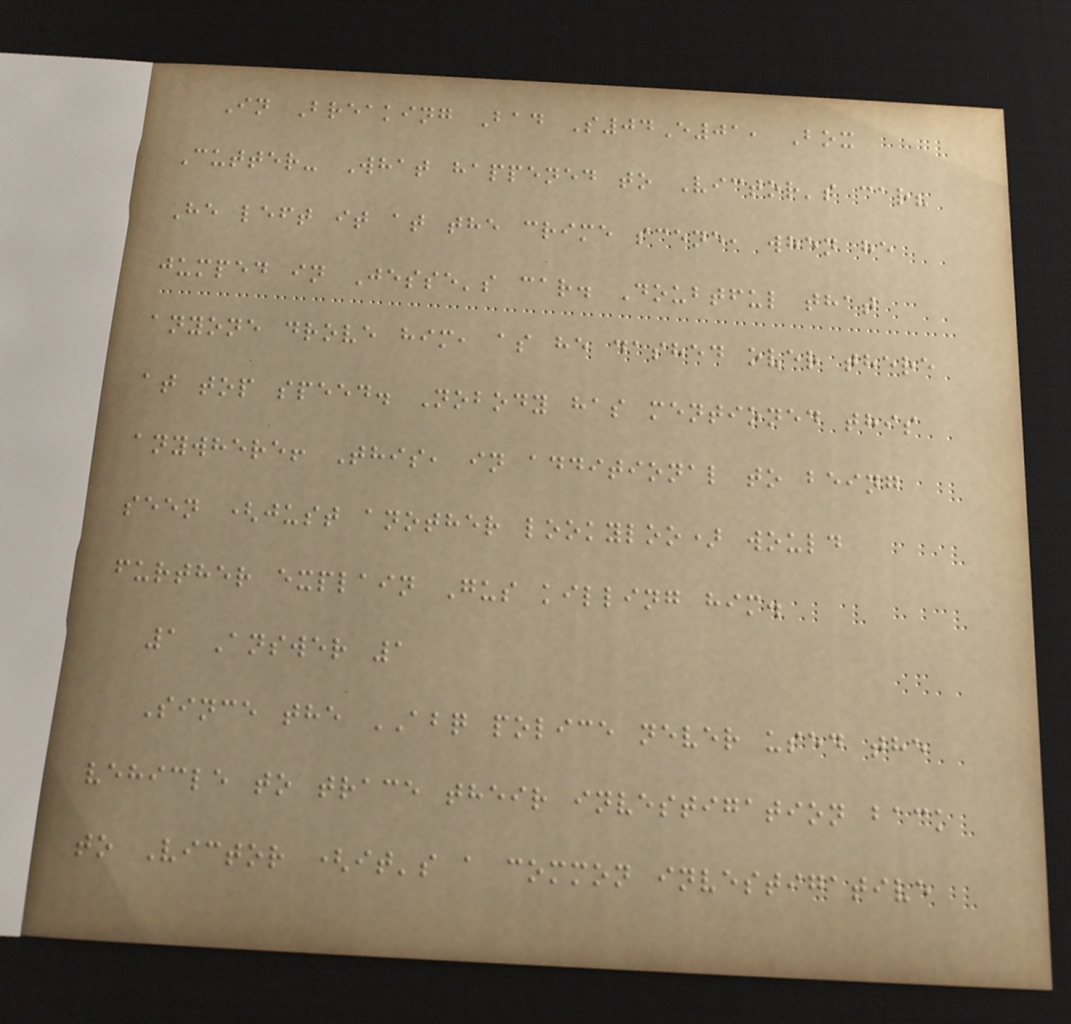In Breaking Bad S04E01, Box
Cutter- What happened to Victor's car?
He left it at the crime scene, when he
jumped in Jesse's car. Doubtful that
anyone drove him, as he dashed over there
at top speed. Nobody has mentioned this
anywhere! This, in additional to being
seen (just another lookyloo) would
further explain Gus killing him.
1 Answer 1
Since the ABQ police never used the
vehicle to trace their investigation back
to Victor (it's a common investigative
